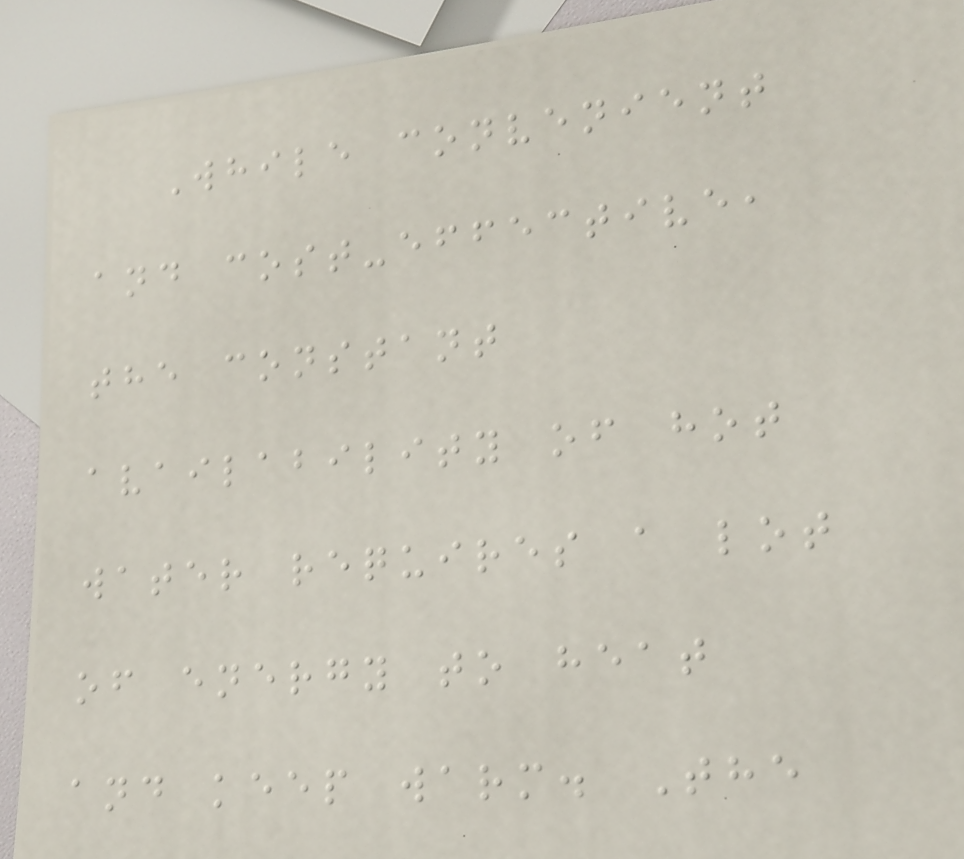While convenient
and cost-effective,
the constant
availability of hot
water requires a lot
of energy to heat
and keep warm. The
